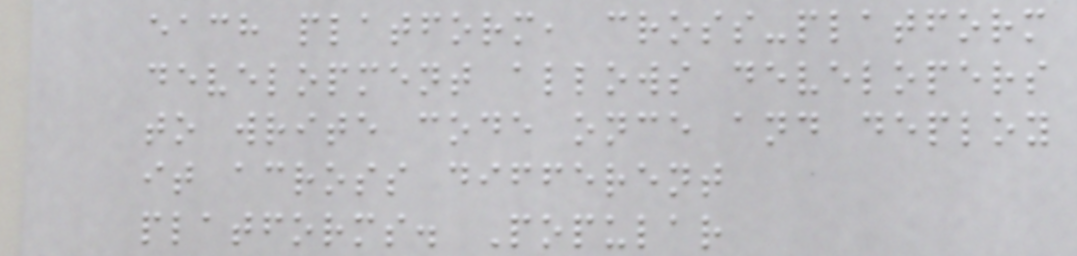each platform, cross-platform
development allows developers
to write code once and deploy
it across different
platforms. Popular
